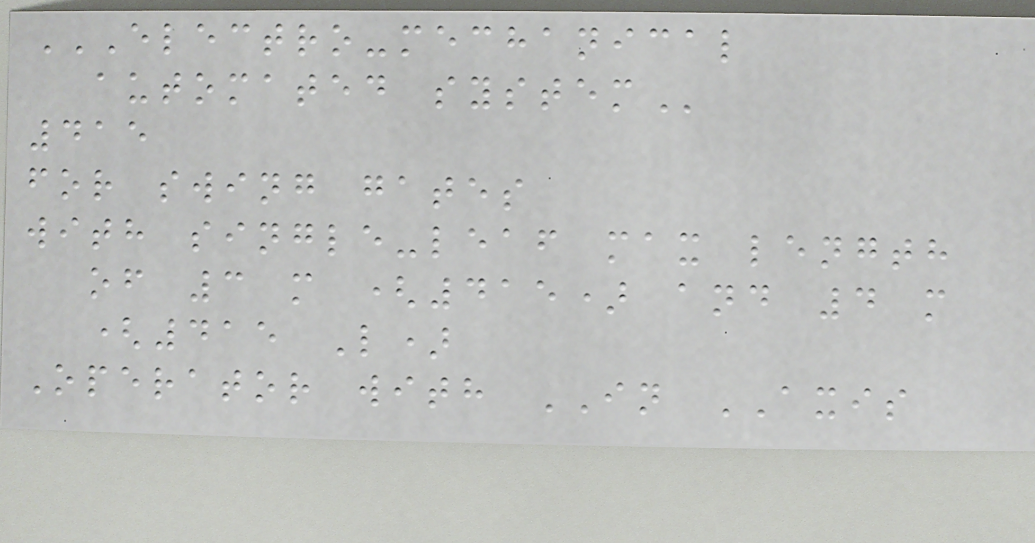ELECTRO-MECHANICAL
AUTOMATED SYSTEM
415
for swing gates
with single-leaf max length
of 3 m (415) and 4 m
(415 L)
Operator with IN AXIS
